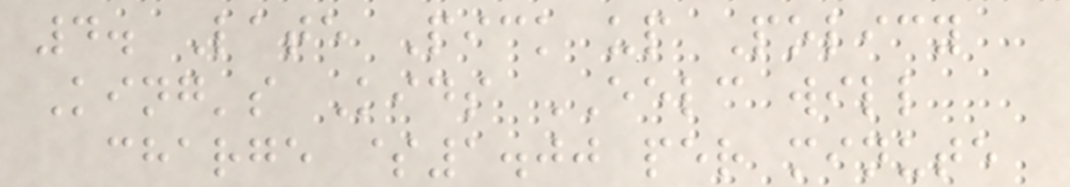4. Late Pick up Policy
King's Kids EELC will
charge $1.00 per minute
